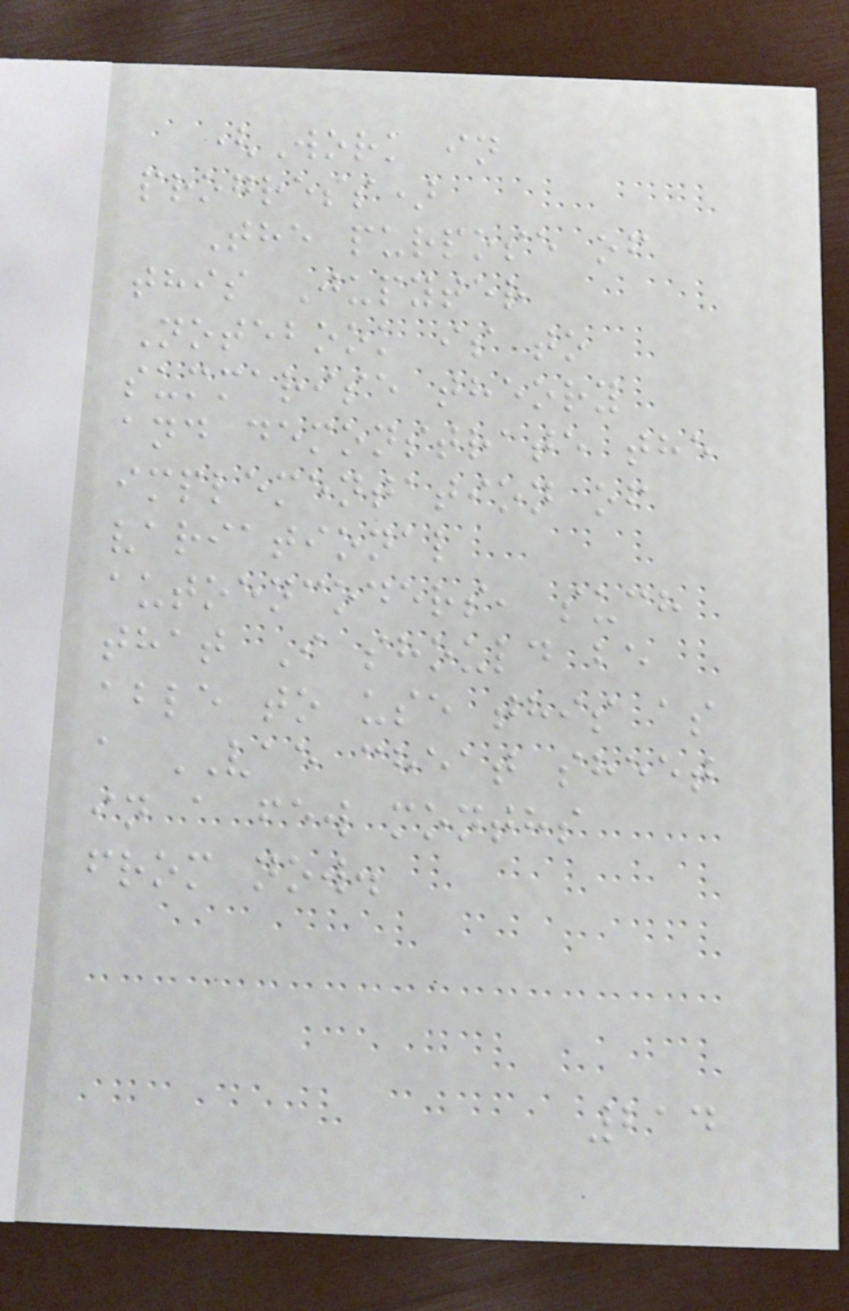(Work in
progress)
The purpose of
this Jupyter
Notebook is to
summarise theory
and demonstrate the
implementation of
variational
autoencoders, such
that I should be
able to use this as
a VAE cheat sheet
in a few months
from now.
214
